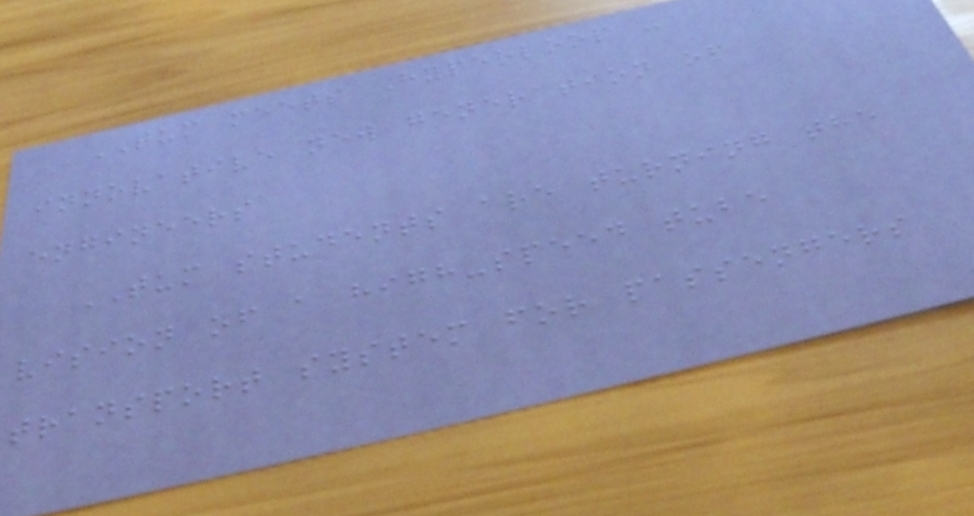TUM meets Hyperloop -
innovative new generation of
engineers
TUM students are turning the
vision of a high-speed tube
transport system for passengers
